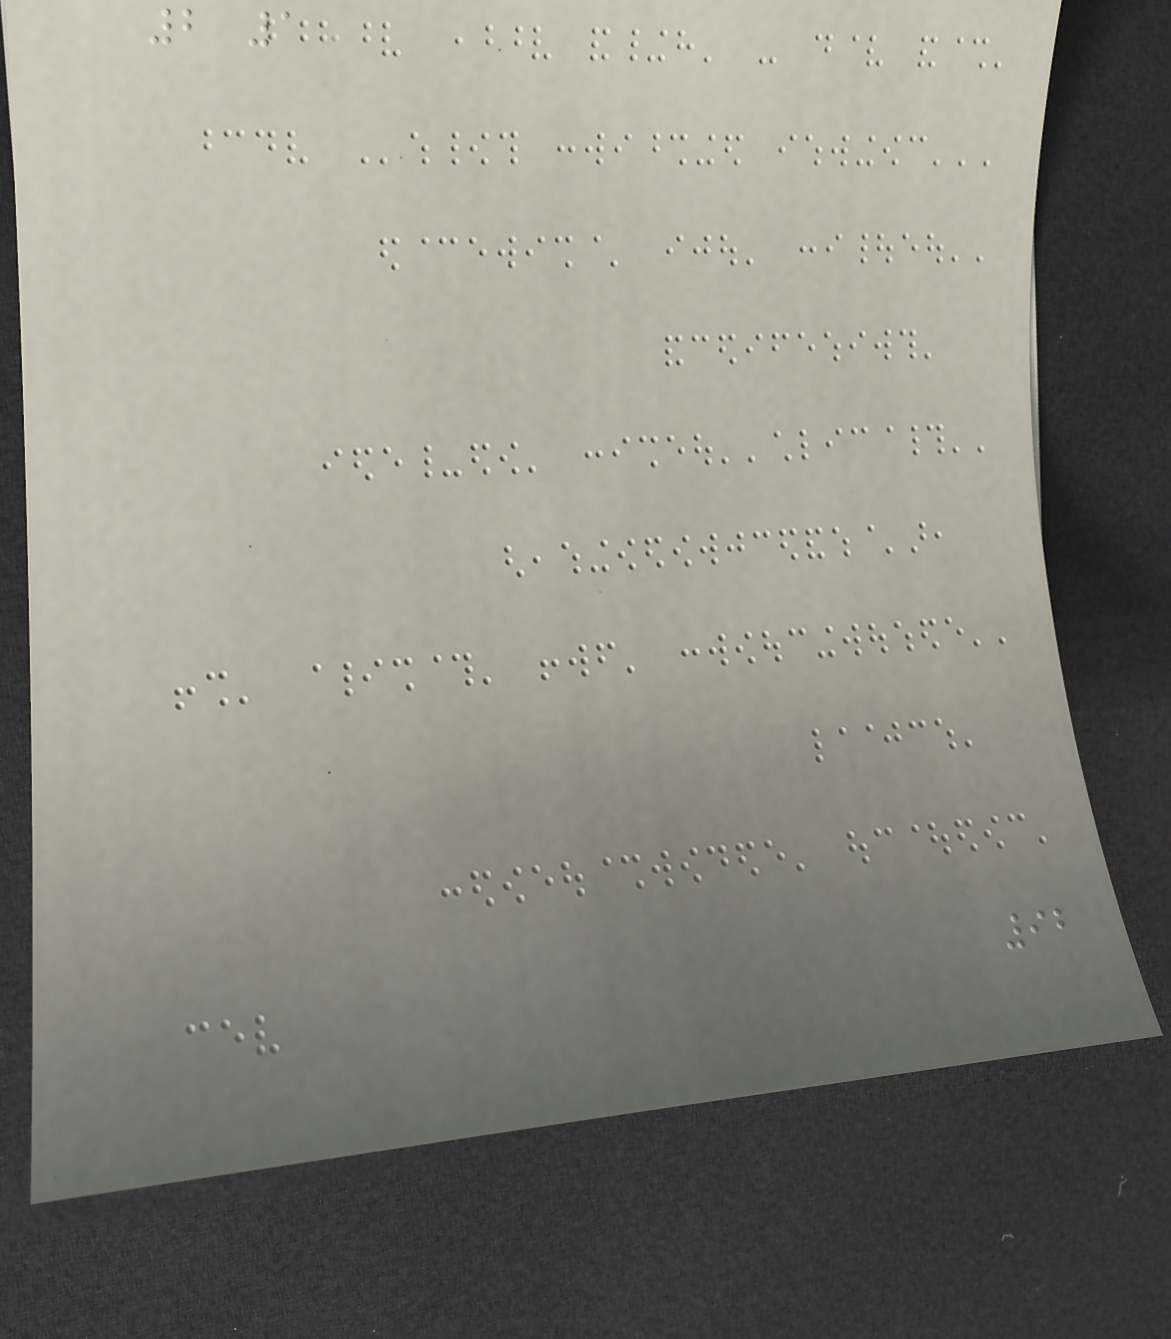2 1
92
